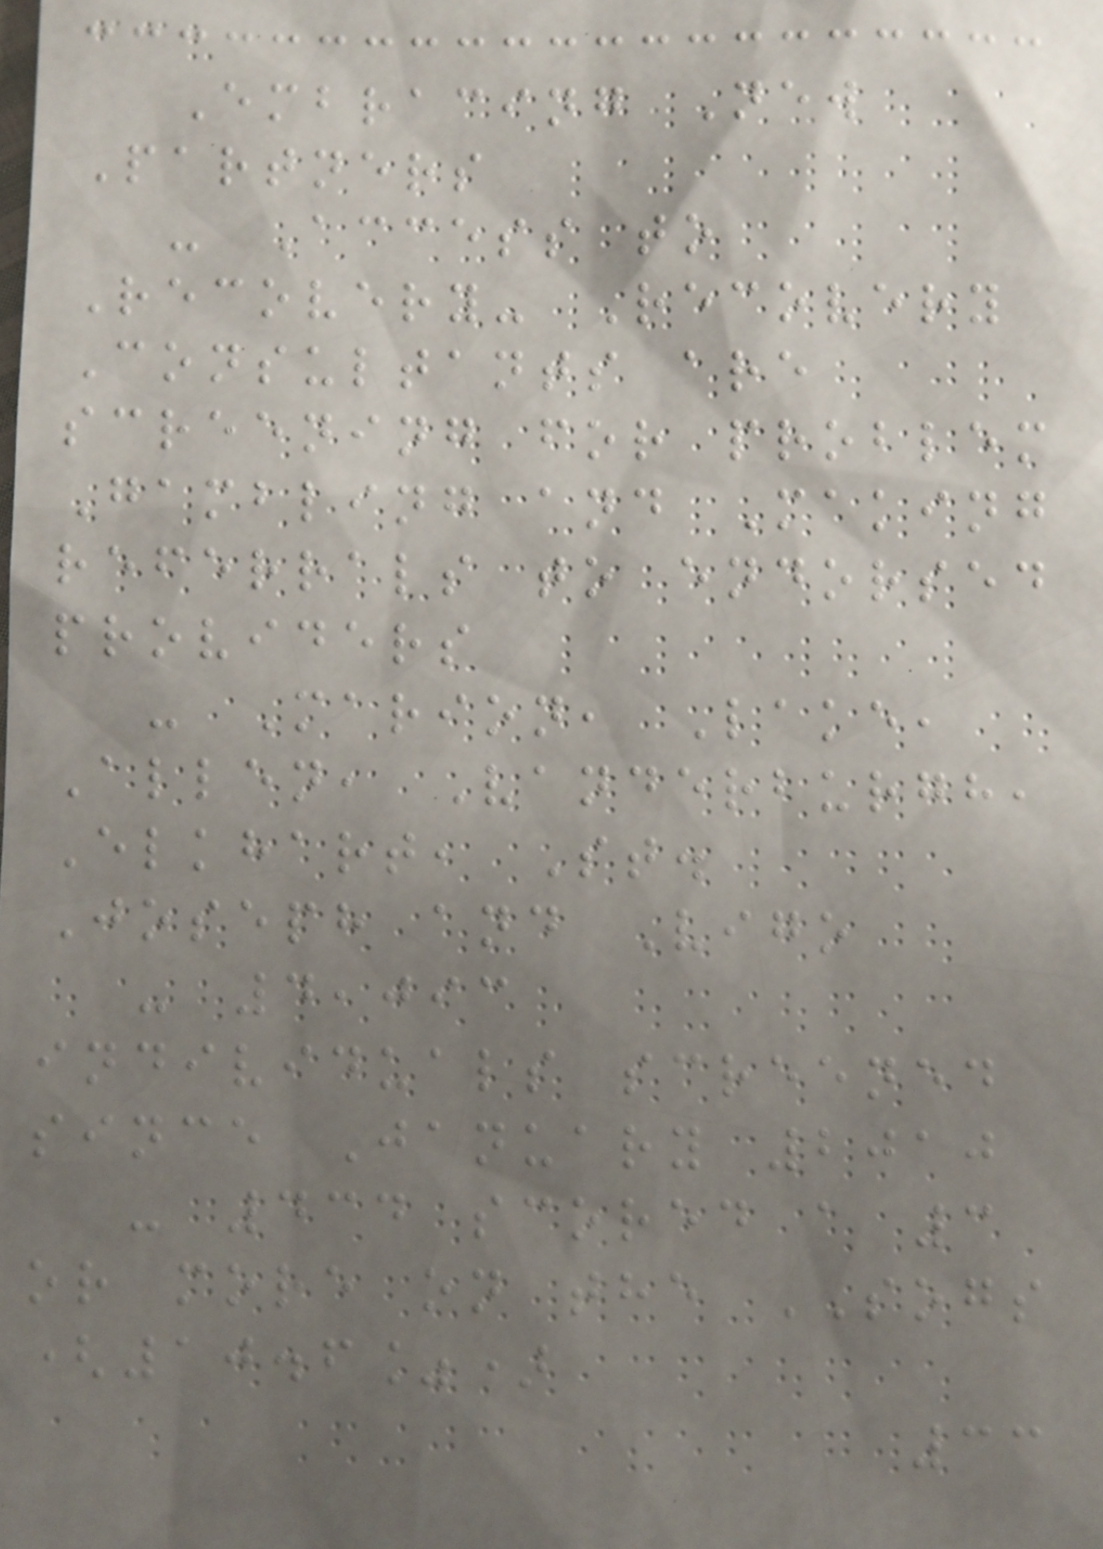Embracing New
Partners
- Access to
Recovery- Recovery
Consultants are
screening for problem
Gambling and Making
referrals to endorsed
providers
- Marion, Lake,
Allen, Vanderburgh,
Elkhart, St.
Joseph and Vigo
- 4,093
individuals screened
since January 2010
- 434 scored a 3
or more on the SOGS
(10.6%)
33
